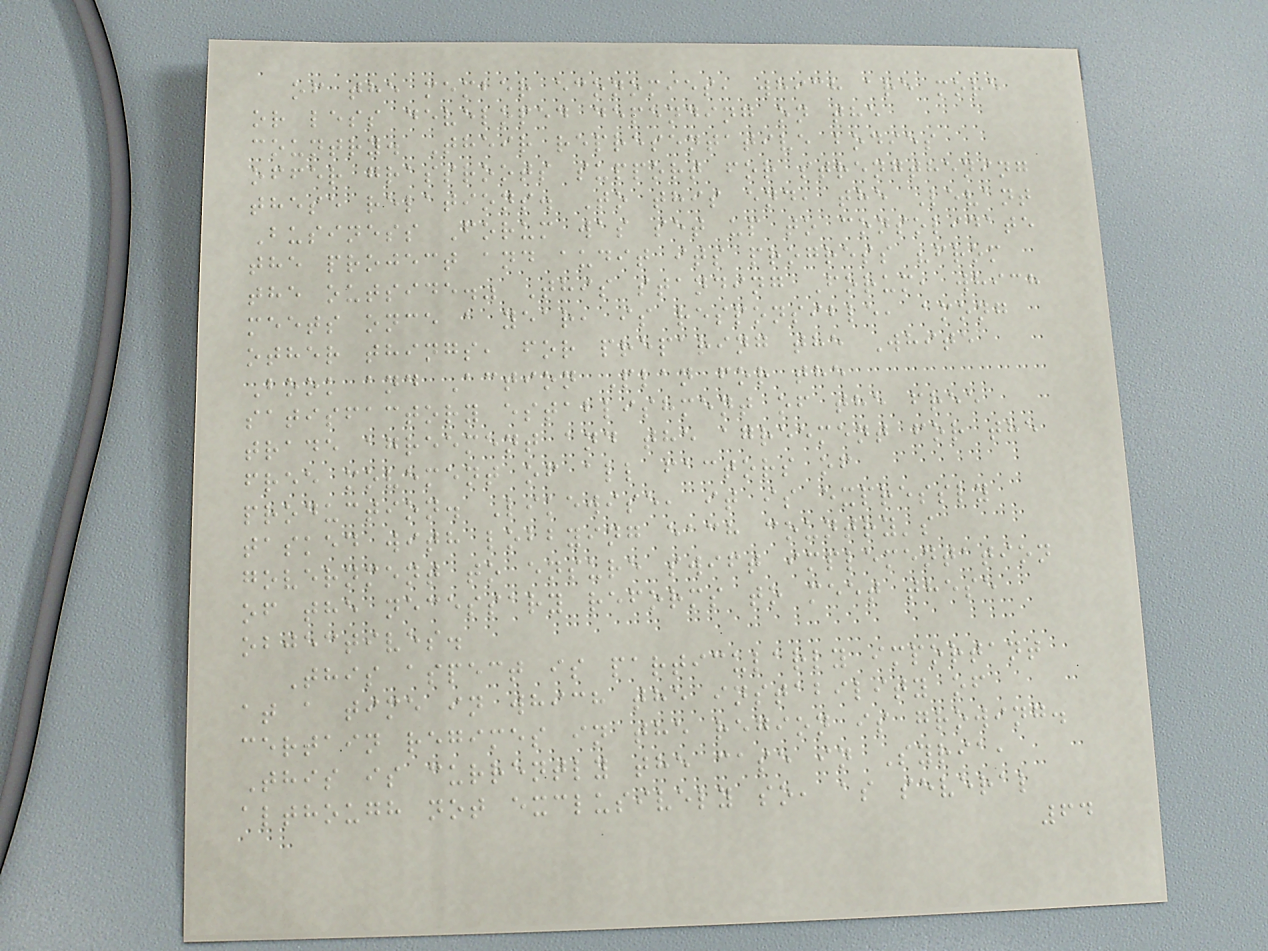of the member economies, which are more
or less developed depending on the
country. Their representative bodies
offer grassroots support for strengthening
these relations. To this end, the Levant
Business Forum was set up to consolidate
the project and audit its progress "from
the outside." This standing Forum, which
meets once a year, is responsible, among
other things, for preparing the White
Book and Action Plan for the
satisfactory establishment of the free
trade agreement and the agreement for the
free movement of all factors of
production. Likewise, it is expressly
tasked with lobbying each country's
government to ensure swift implementation
of the necessary reforms to meet these
objectives.
This aspect is particularly important
at a time in which the instability of
certain regimes in the region is growing.
This is currently the case in Syria,
although not exclusively so, as several
64
